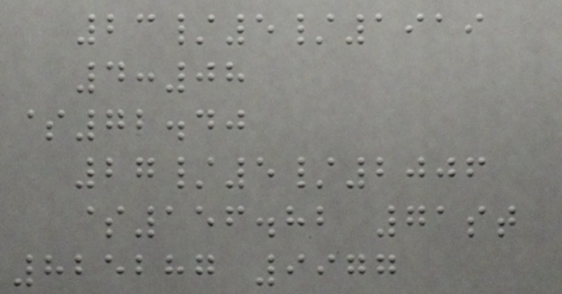23/5/1919
4:08
$72.40
27/5/2006
$156.82 71st
825287 9977
